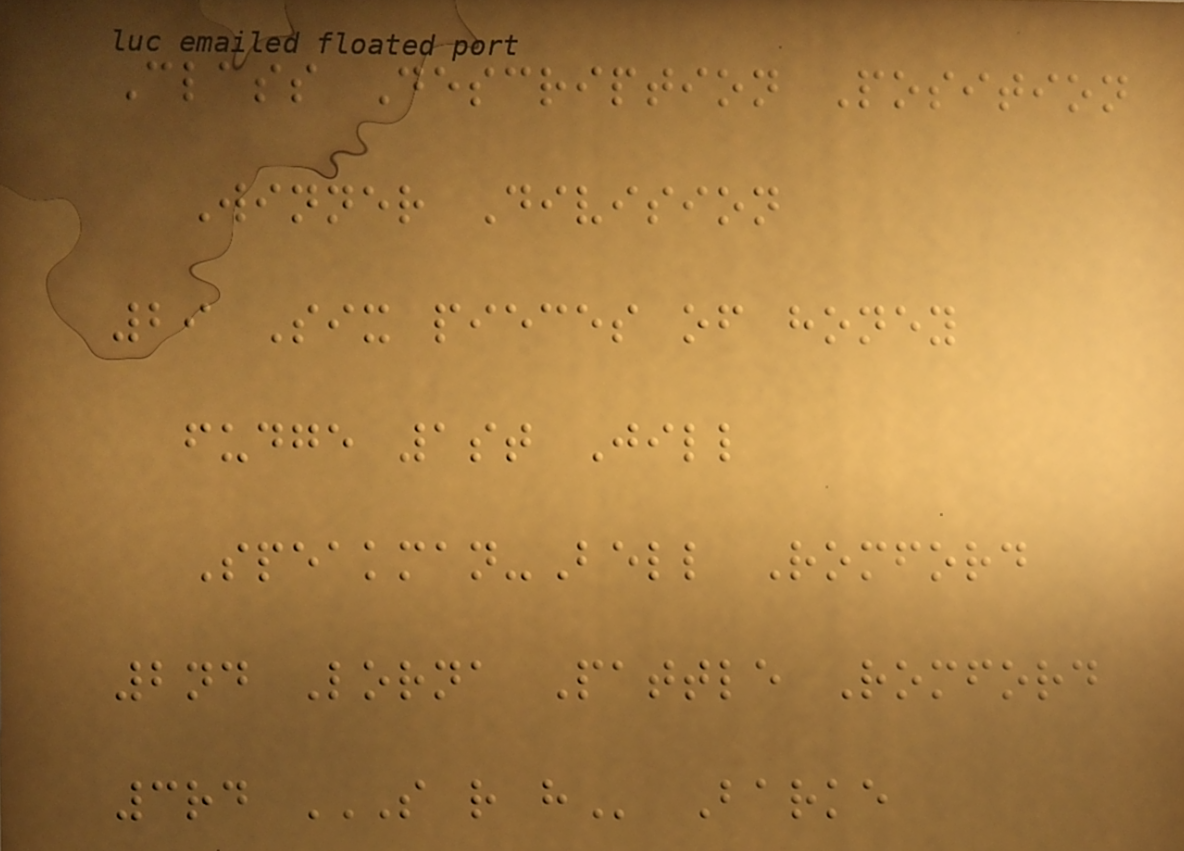Class Description Position
Winner Division
29 Six pieces of honey
fudge 1st Jill
Speakman-Bell Romford
2nd Lorna Pattle Romford
3rd S R H Barke
